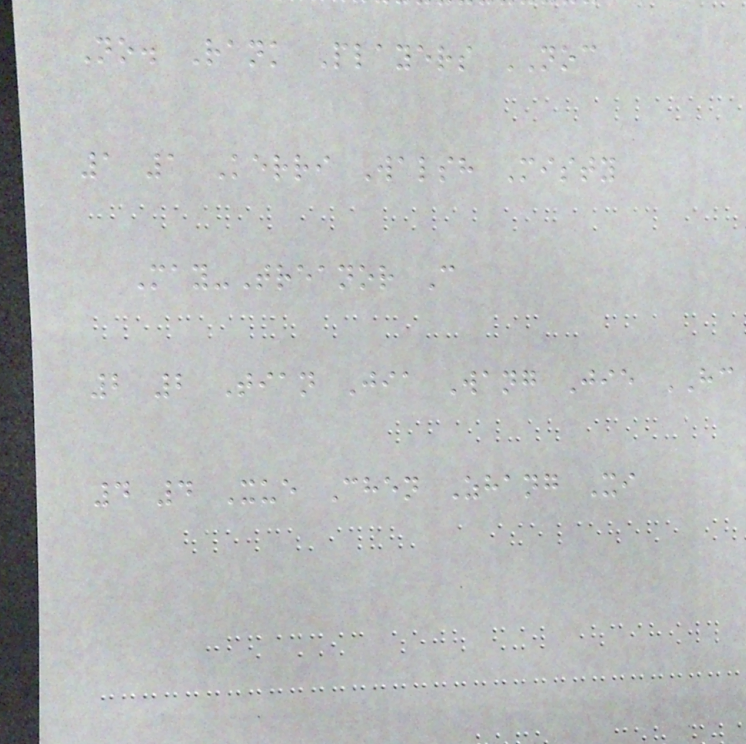No. Rank Players NOC
1 1 Kerri Walsh Misty
May-Treanor C
2 2 Tian Jia Wang Jie HC
4 4 Xue Chen Zhang Xi
